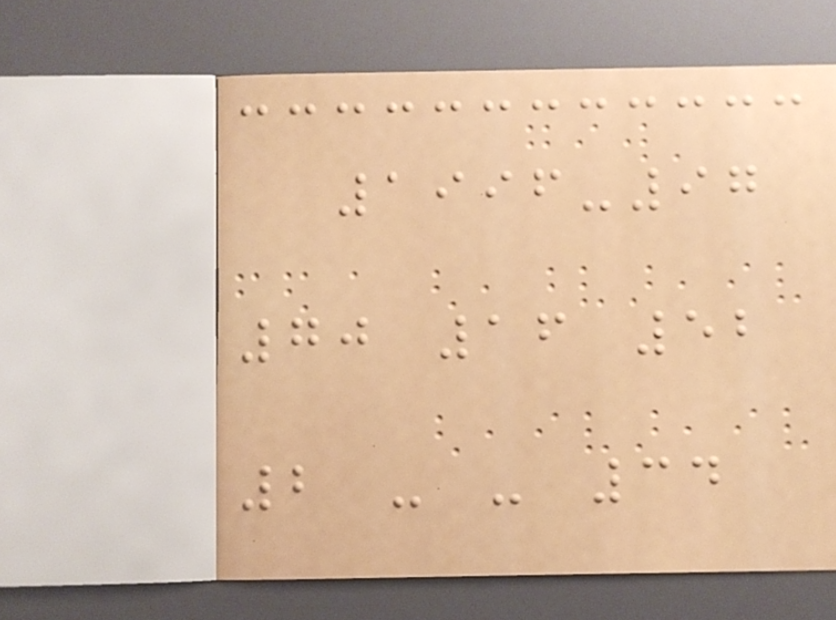1996-97
70 16 52
2 - - 34
